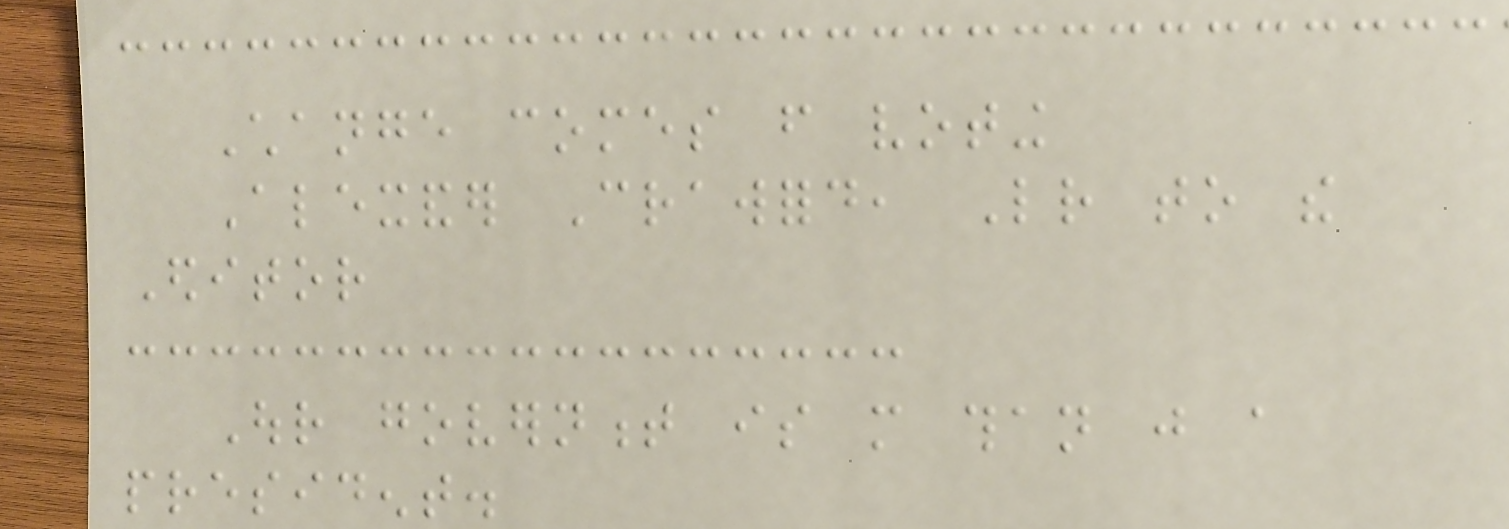Change comes from voting
Alexander Crawford, Letter to the
Editor
Our government is more than just a
president.
